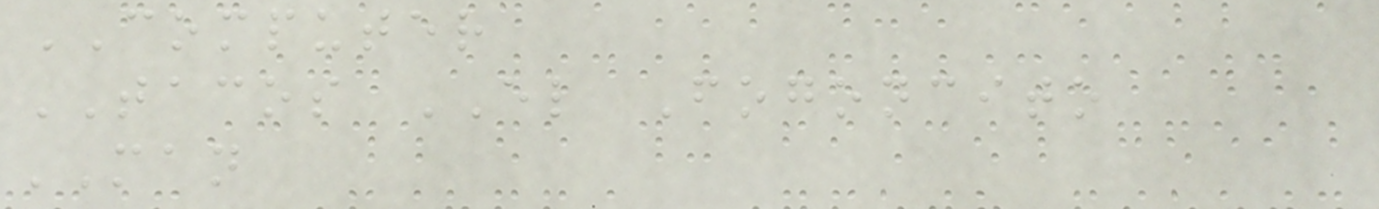COMPUTER
TACOS EL Fogoncito
MAN
